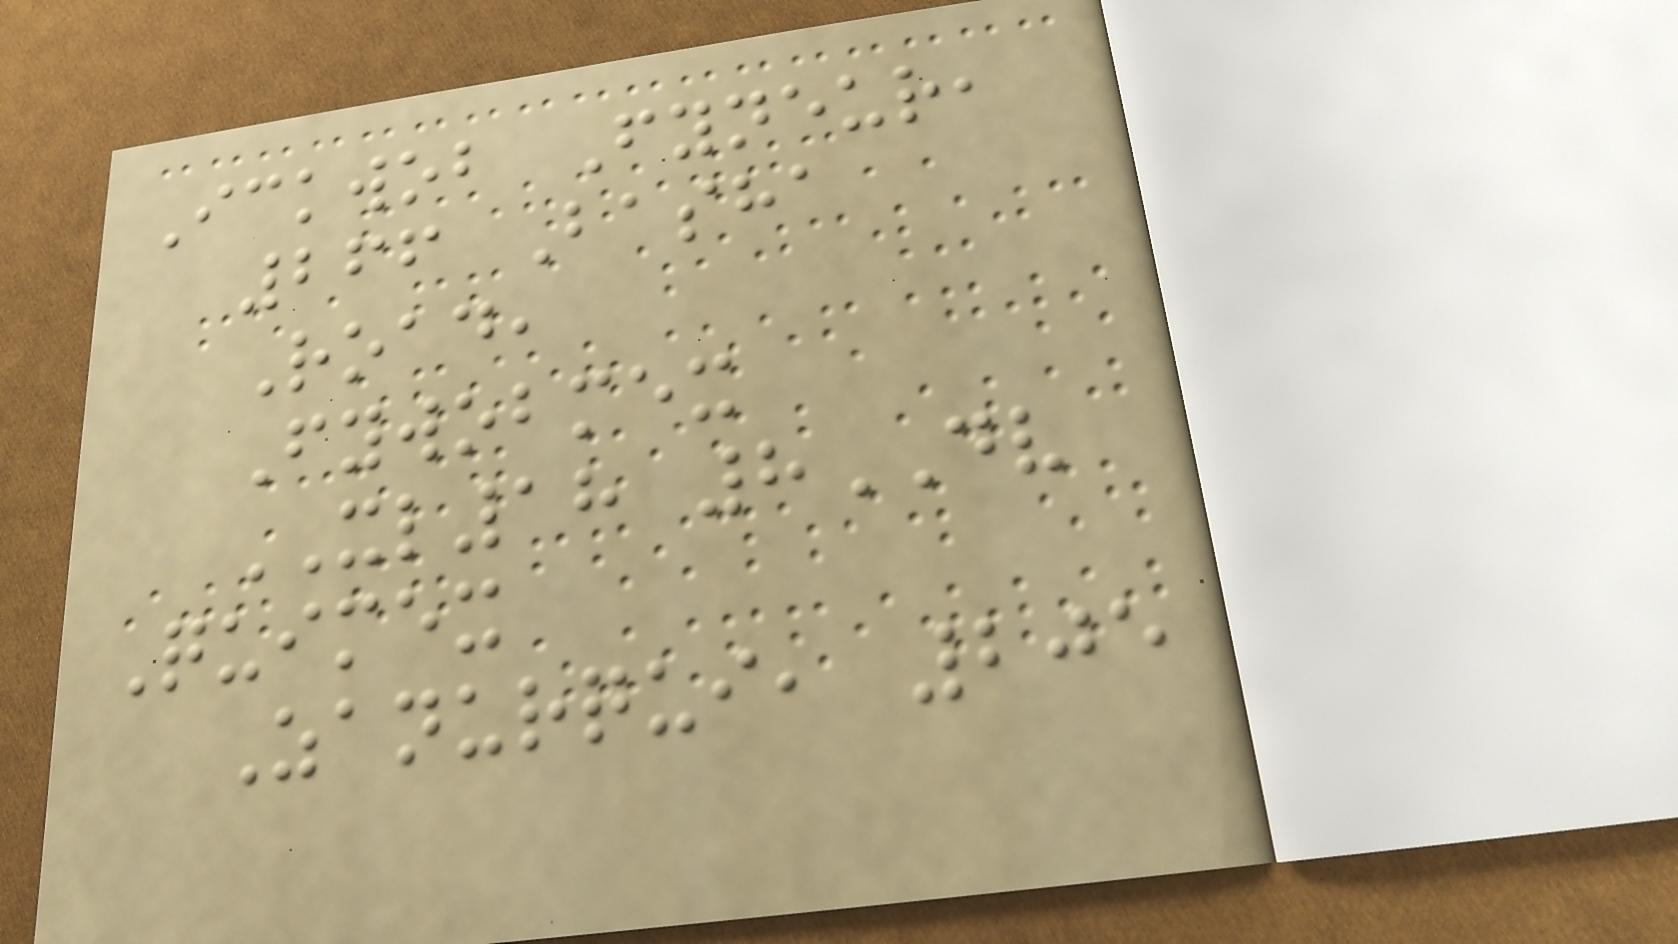Ickwob Fyneur,
266 Basha
Road,
Fywobmex
XL18 8DV
Quimex
Zanurqui, 205
